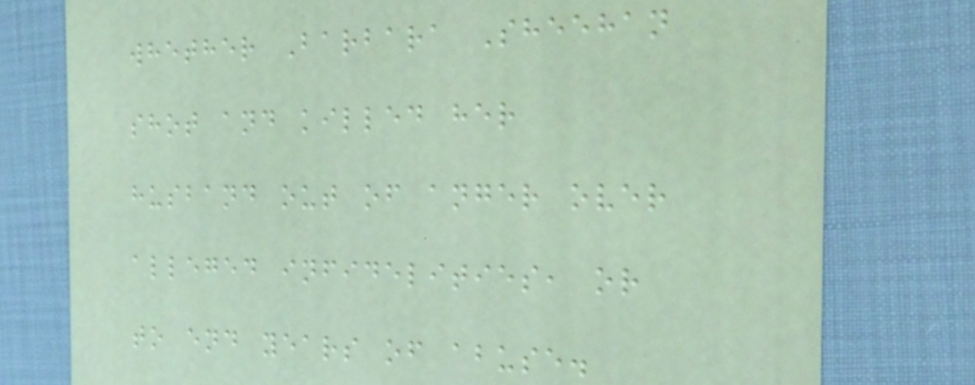whether Barbara Sheehan
shot and killed her
husband out of anger over
alleged infidelities, or
to end years of abuse.
